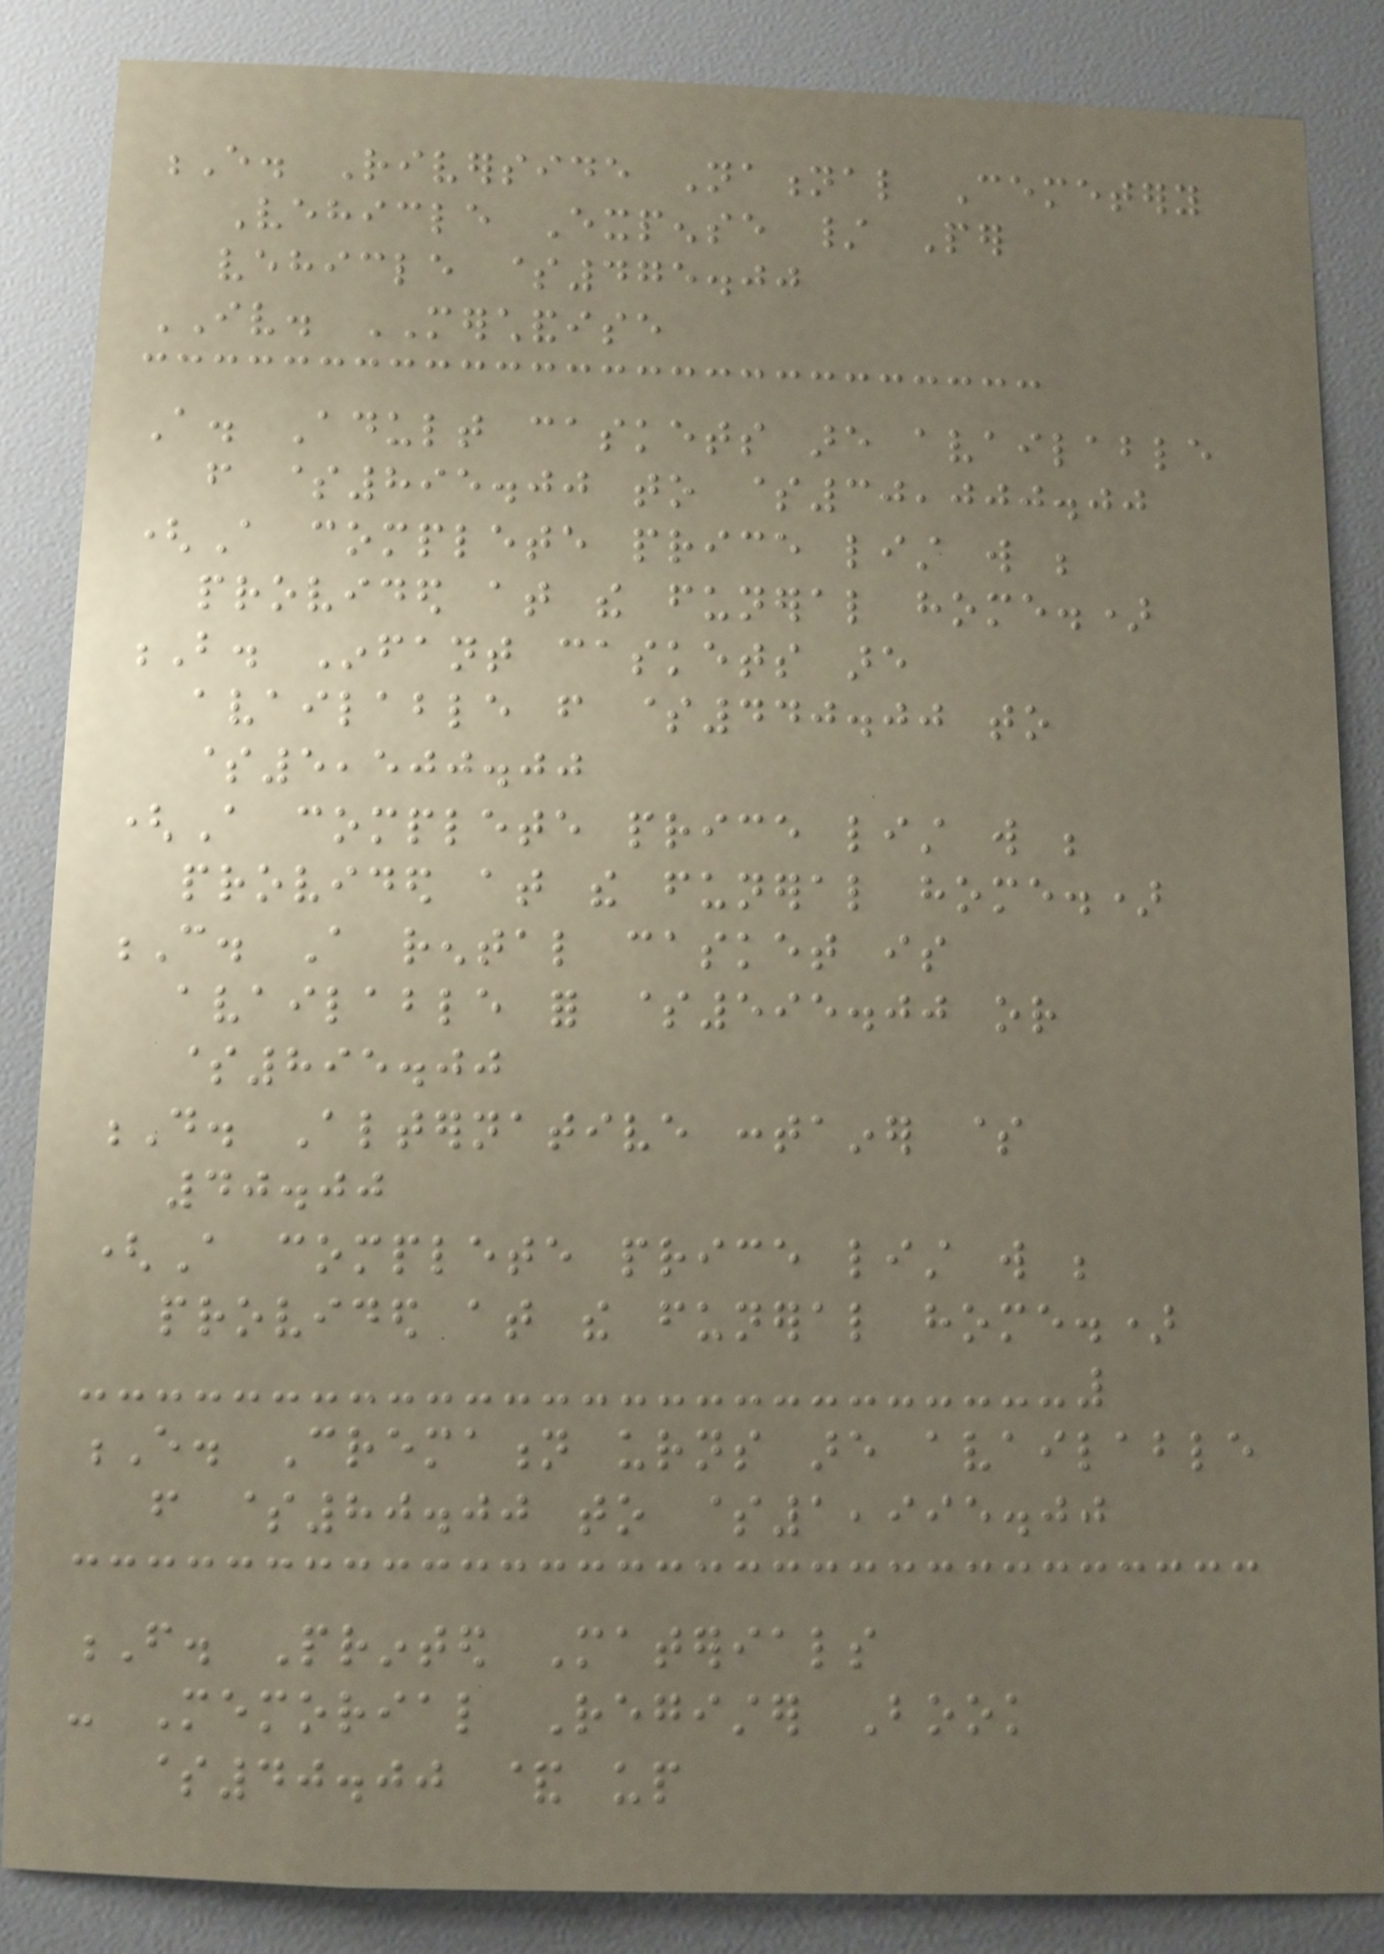E. Riverside National Cemetery
Vehicle Expense / Per
vehicle $475.00
IV. MERCHANDISE
A. Adult caskets are available
from $895.00 to $30,000.00
(A complete price list will be
provided at the funeral home.)
B. Infant caskets are
available from $440.00 to
$5,500.00
(A complete price list will be
provided at the funeral home.)
C. A rental casket is
available for $595.00 or
$895.00
D. Alternative container $
40.00
(A complete price list will be
provided at the funeral home.)
E. Cremation urns are available
from $80.00 to $1,995.00
F. Printed Materials
- Memorial Register Book
$40.00 & up
